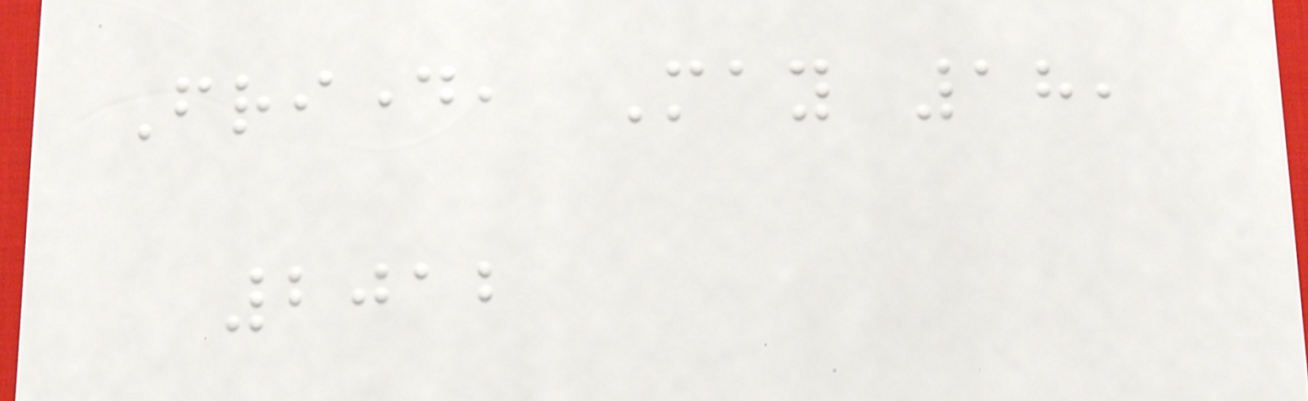Friday, May 18,
2012
